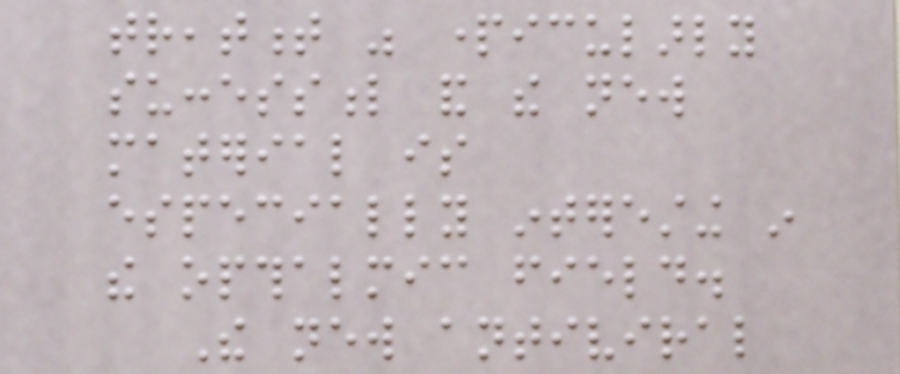treatment was particularly
successful and the new
material is
especially interesting in
the opthalmic field.
The new antiviral
